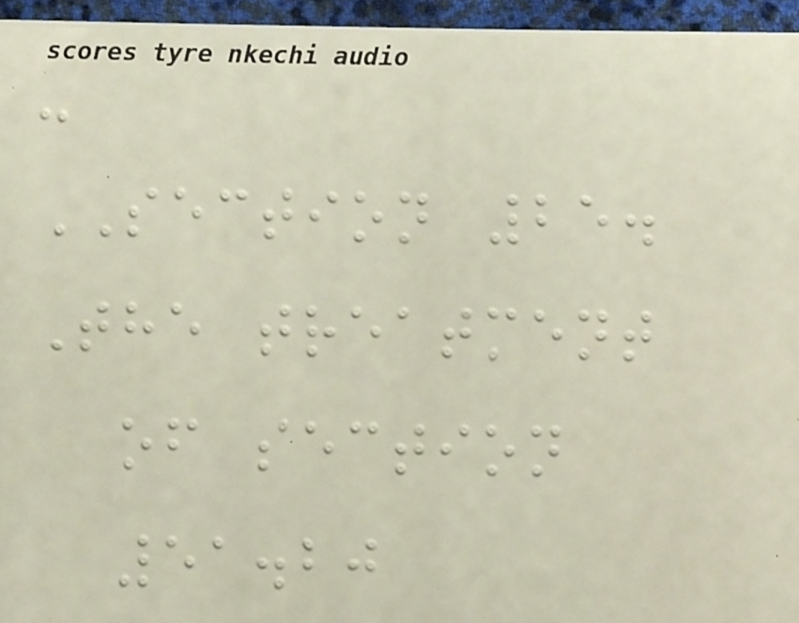-
SECTION 25.
The treatment
of section
51.20
